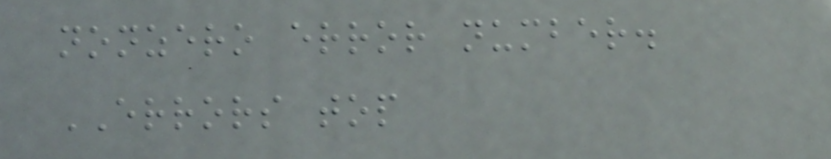nonzero error number.
ERRORS top
